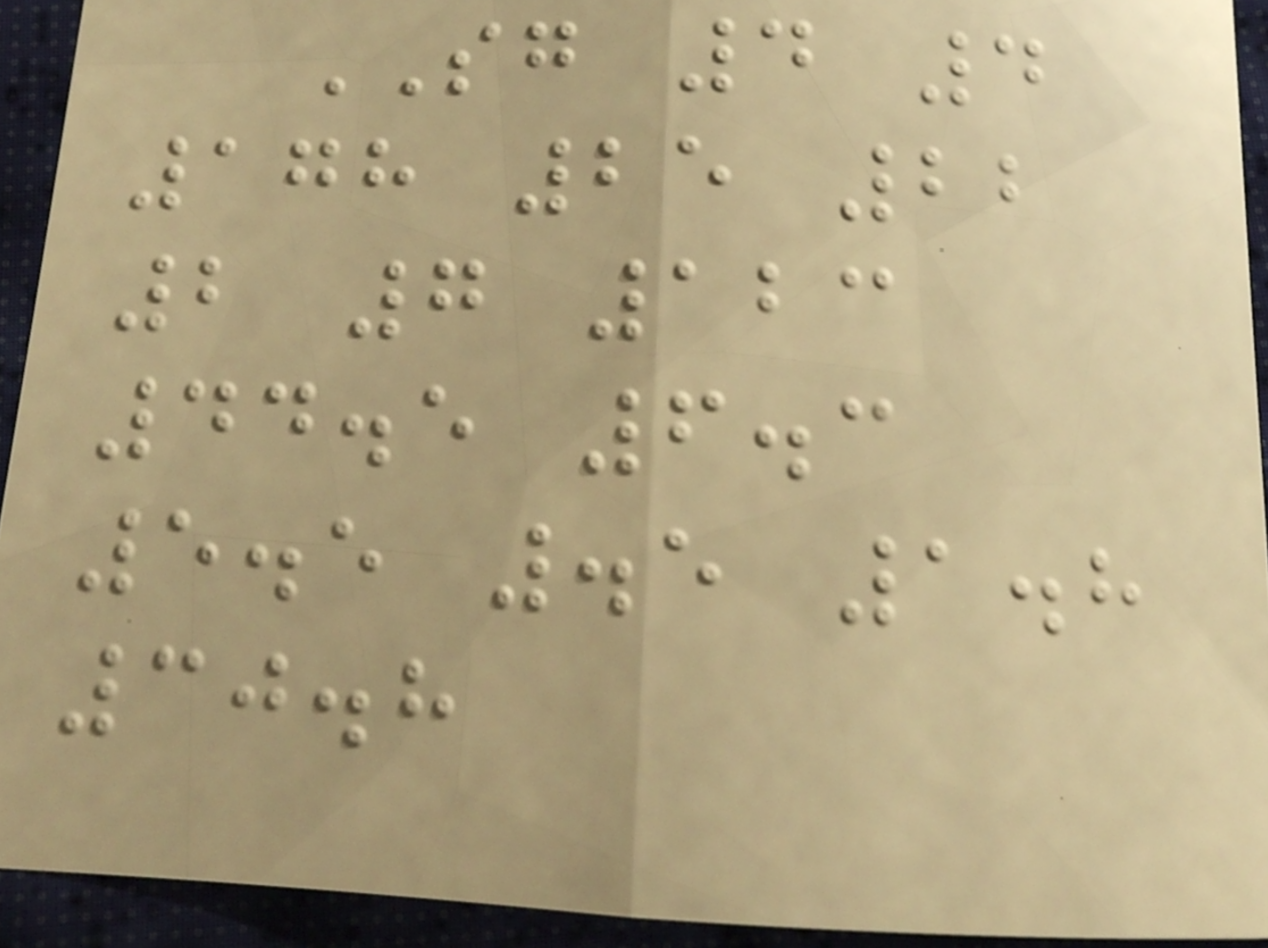SG 4 4
178 25 22
2 7 123
44.5 6.3
5.5 .5 1.8
30.8
